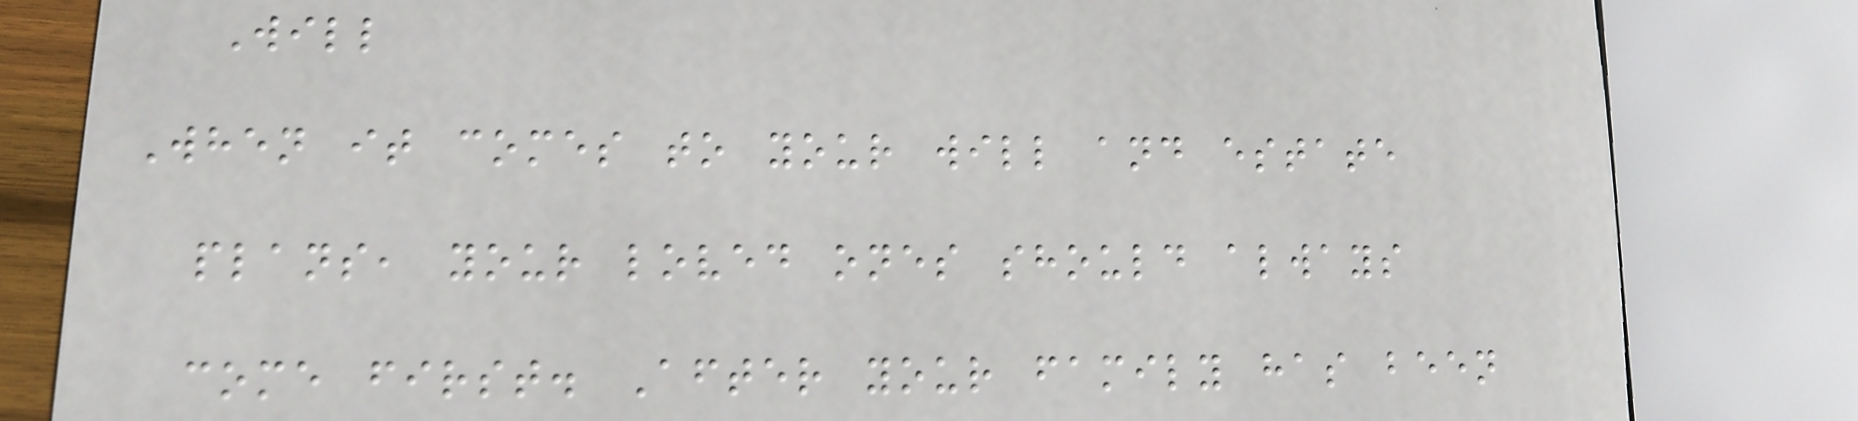Will
When it comes to your will and estate
plans, your loved ones should always
come first. After your family has been
